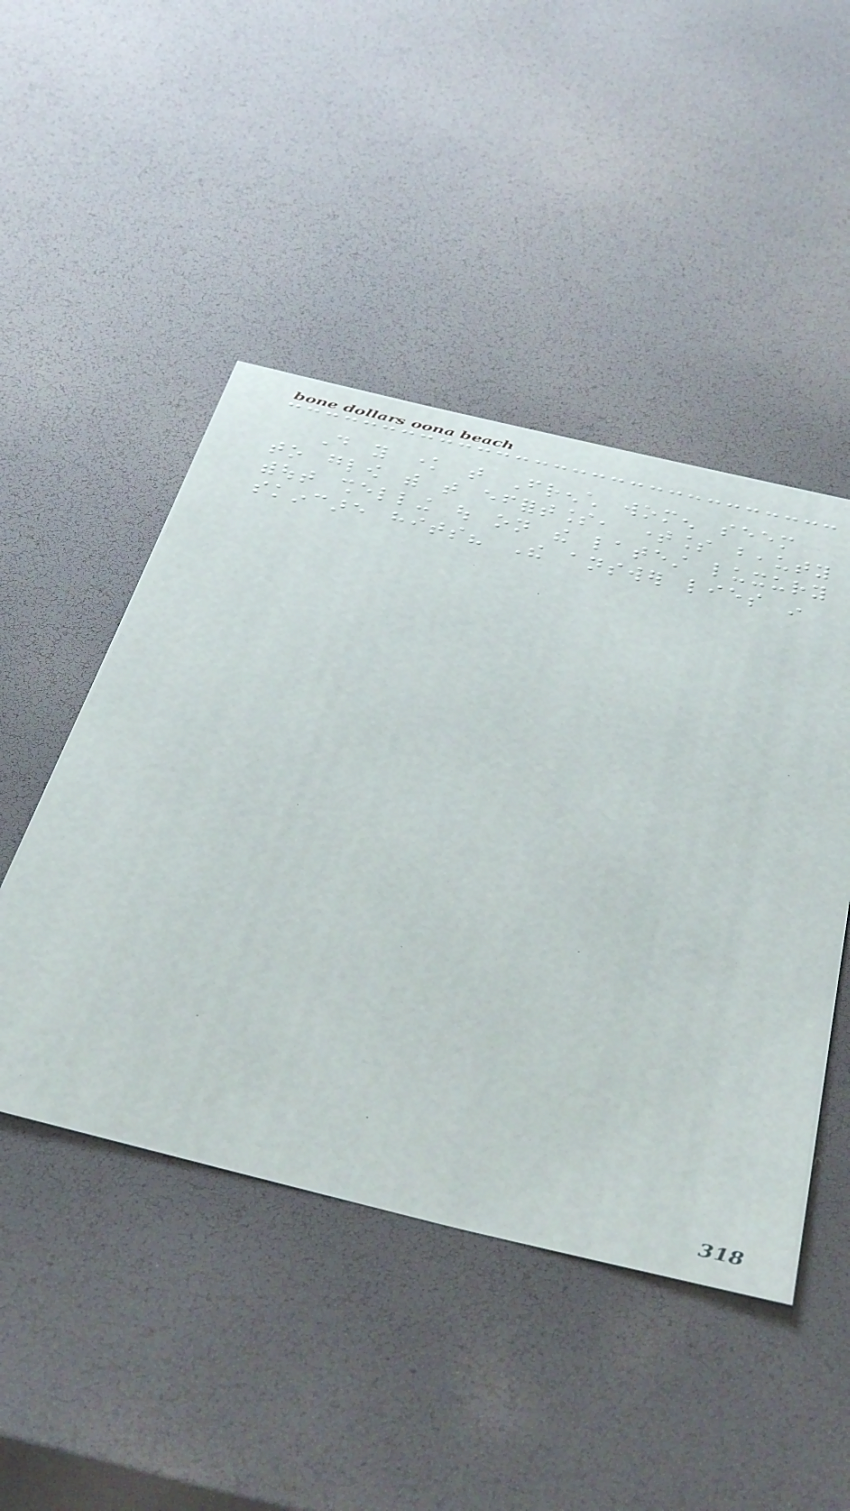Do you know that French women seem
to glow with that effortless, timeless beauty
without shelling out on the latest luxury
skincare hits? The answer lies in
